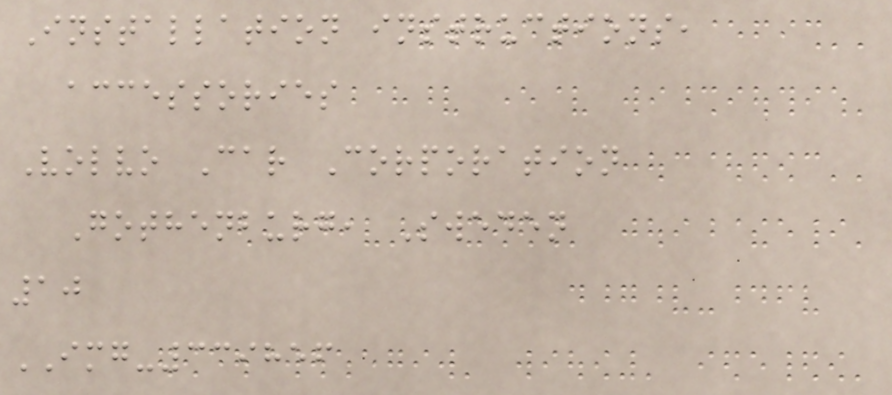Installation instructions,
accessories
Volvo Car Corporation
Gothenburg, Sweden
10
IMG-339856
